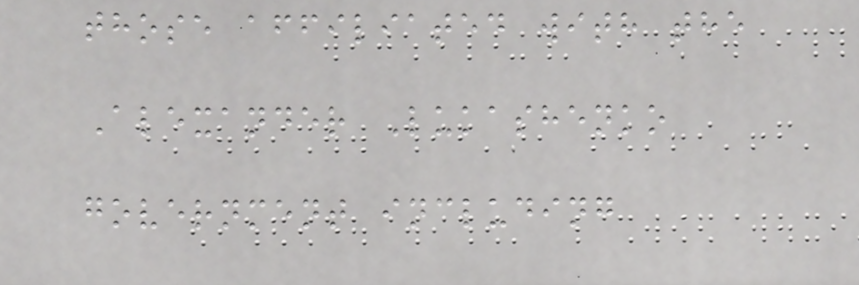those affiliated with the
Alexander Lukashenko
government including
